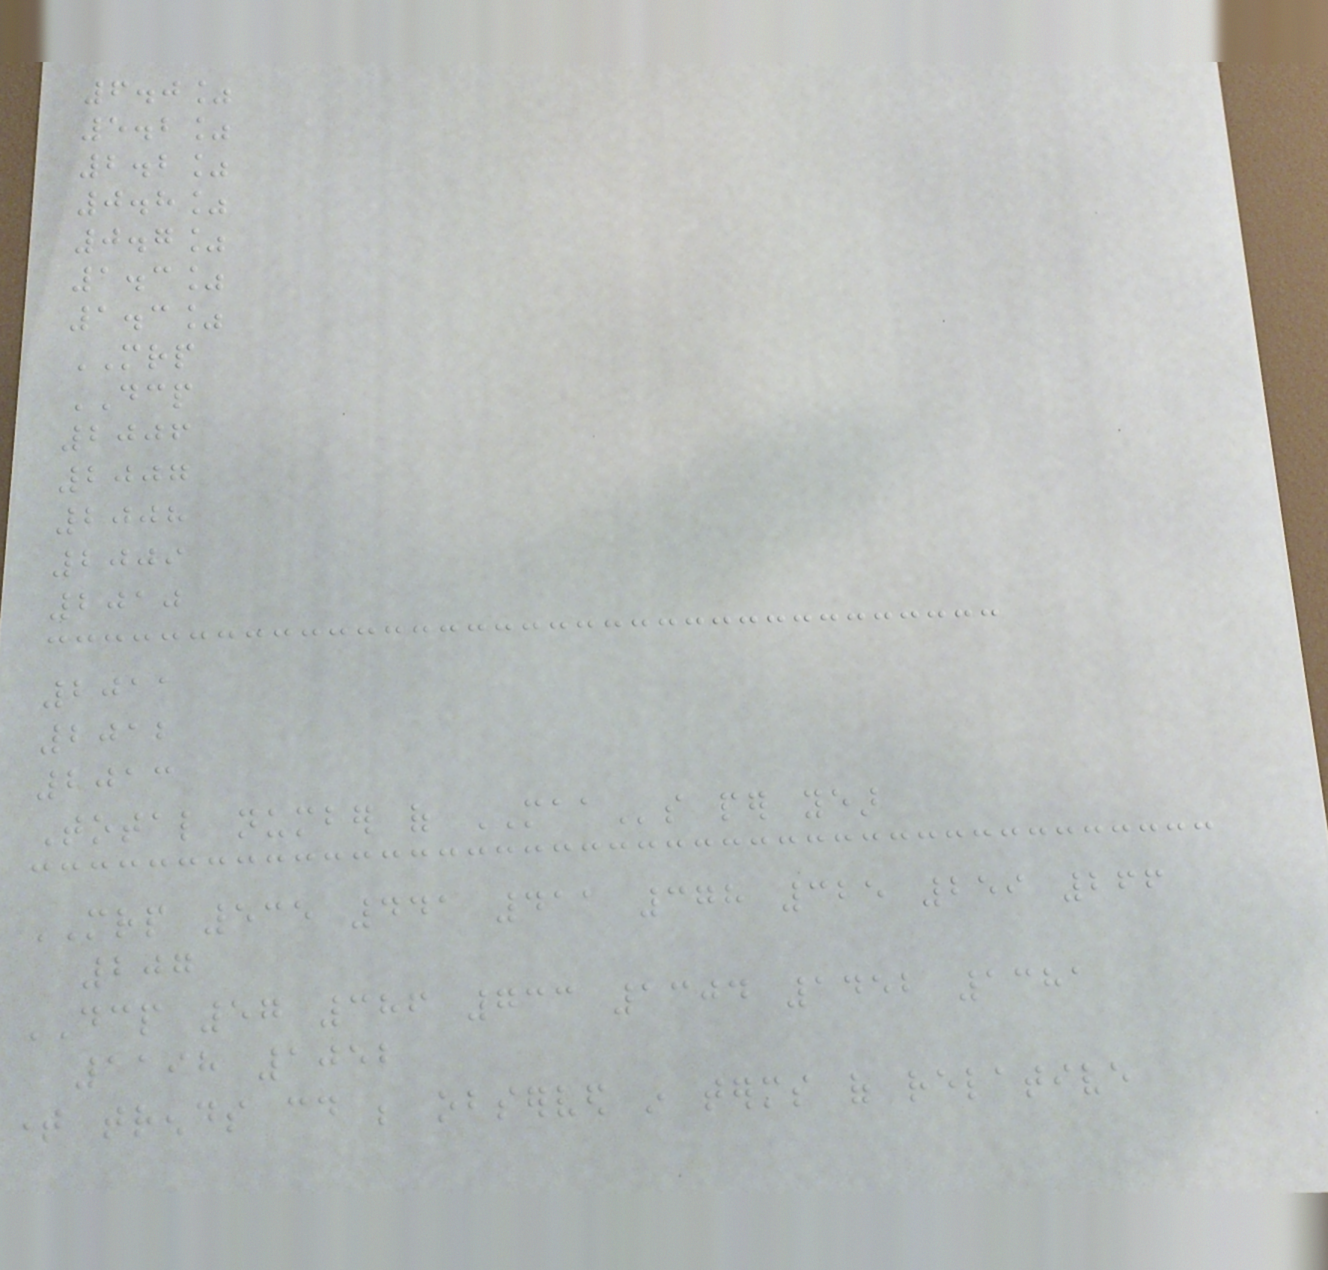6.0%
5.2%
2.2%
0.8%
0.7%
1.3%
1.3%
MRP
DCP
2006
2007
2008
2009
2010
2011
2012
2013
Total number of MAAs per year
MRP 535 441 411 378 325 259 266
207
DCP 57 386 733 1304 1452 1381
1198 1052
time trends could be observed in terms of relative
